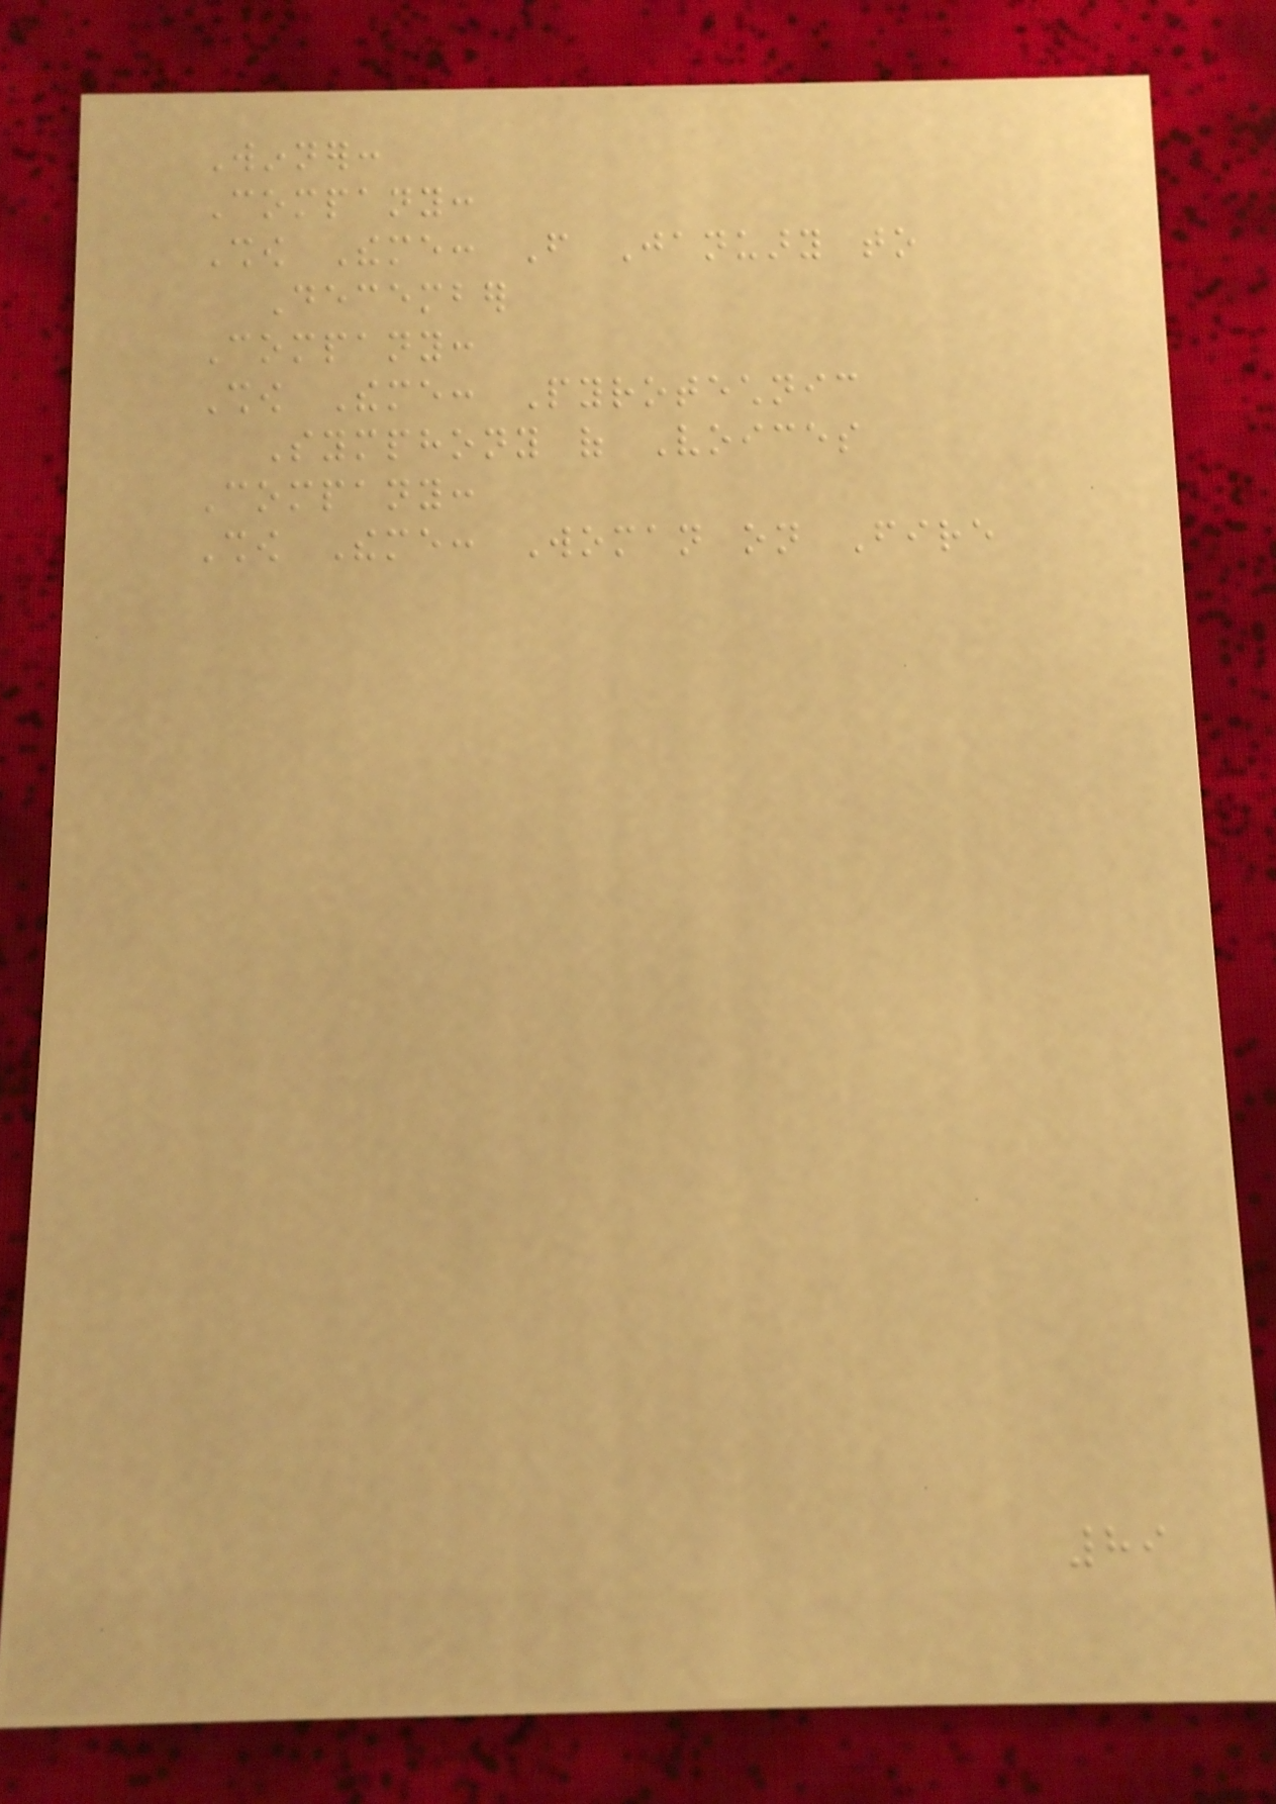Winner:
Company:
Show Theme: From January to
December
Company:
Show Theme: Pyrotechnic
Symphony of Voices
Company:
Show Theme: Woman on Fire
89
